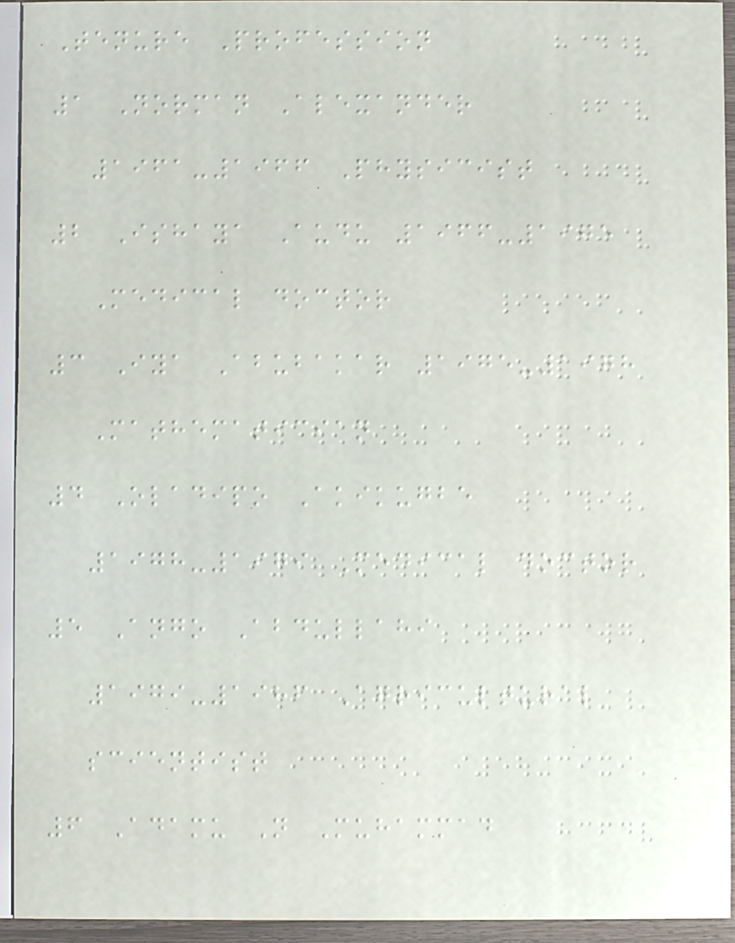Tenure Profession
1 Norman Alexander
1961-1966 Physicist
2 Ishaya Audu 1966-1975
Medical doctor
3 Iya Abubakar 1975-1978
Mathematician
4 Oladipo Akikugbe
1978-1979 Medical doctor
5 Ango Abdullahi
1979-1986 Agricultural
scientist
6 Adamu N Muhammad
